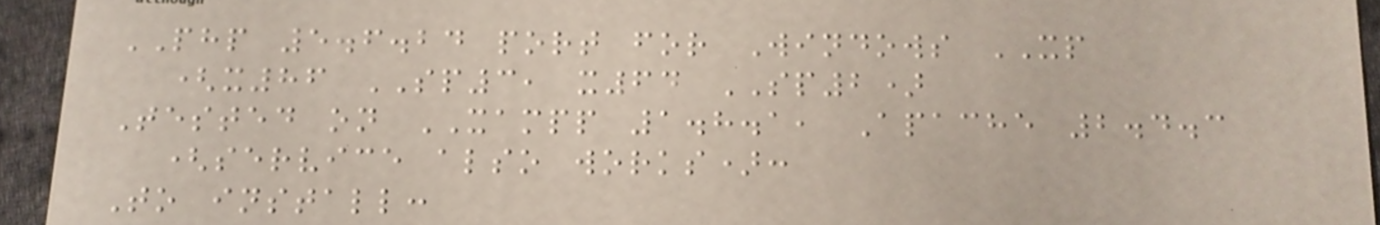PHP 5.6.24 port for Windows XP
(x86 SP3, x64 SP2)
Tested on XAMPP 1.8.1, Apache 2.4.3
(service also works):
To install:
